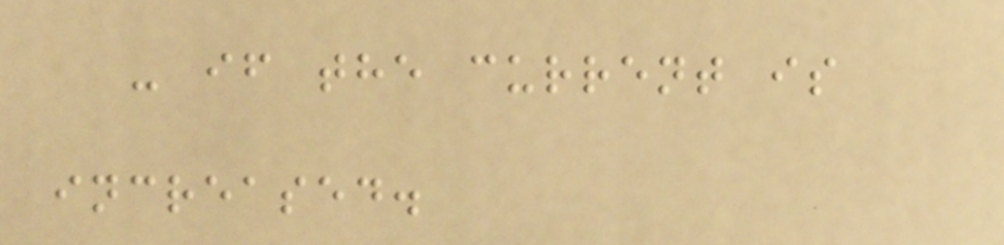- if the current is
increased.
